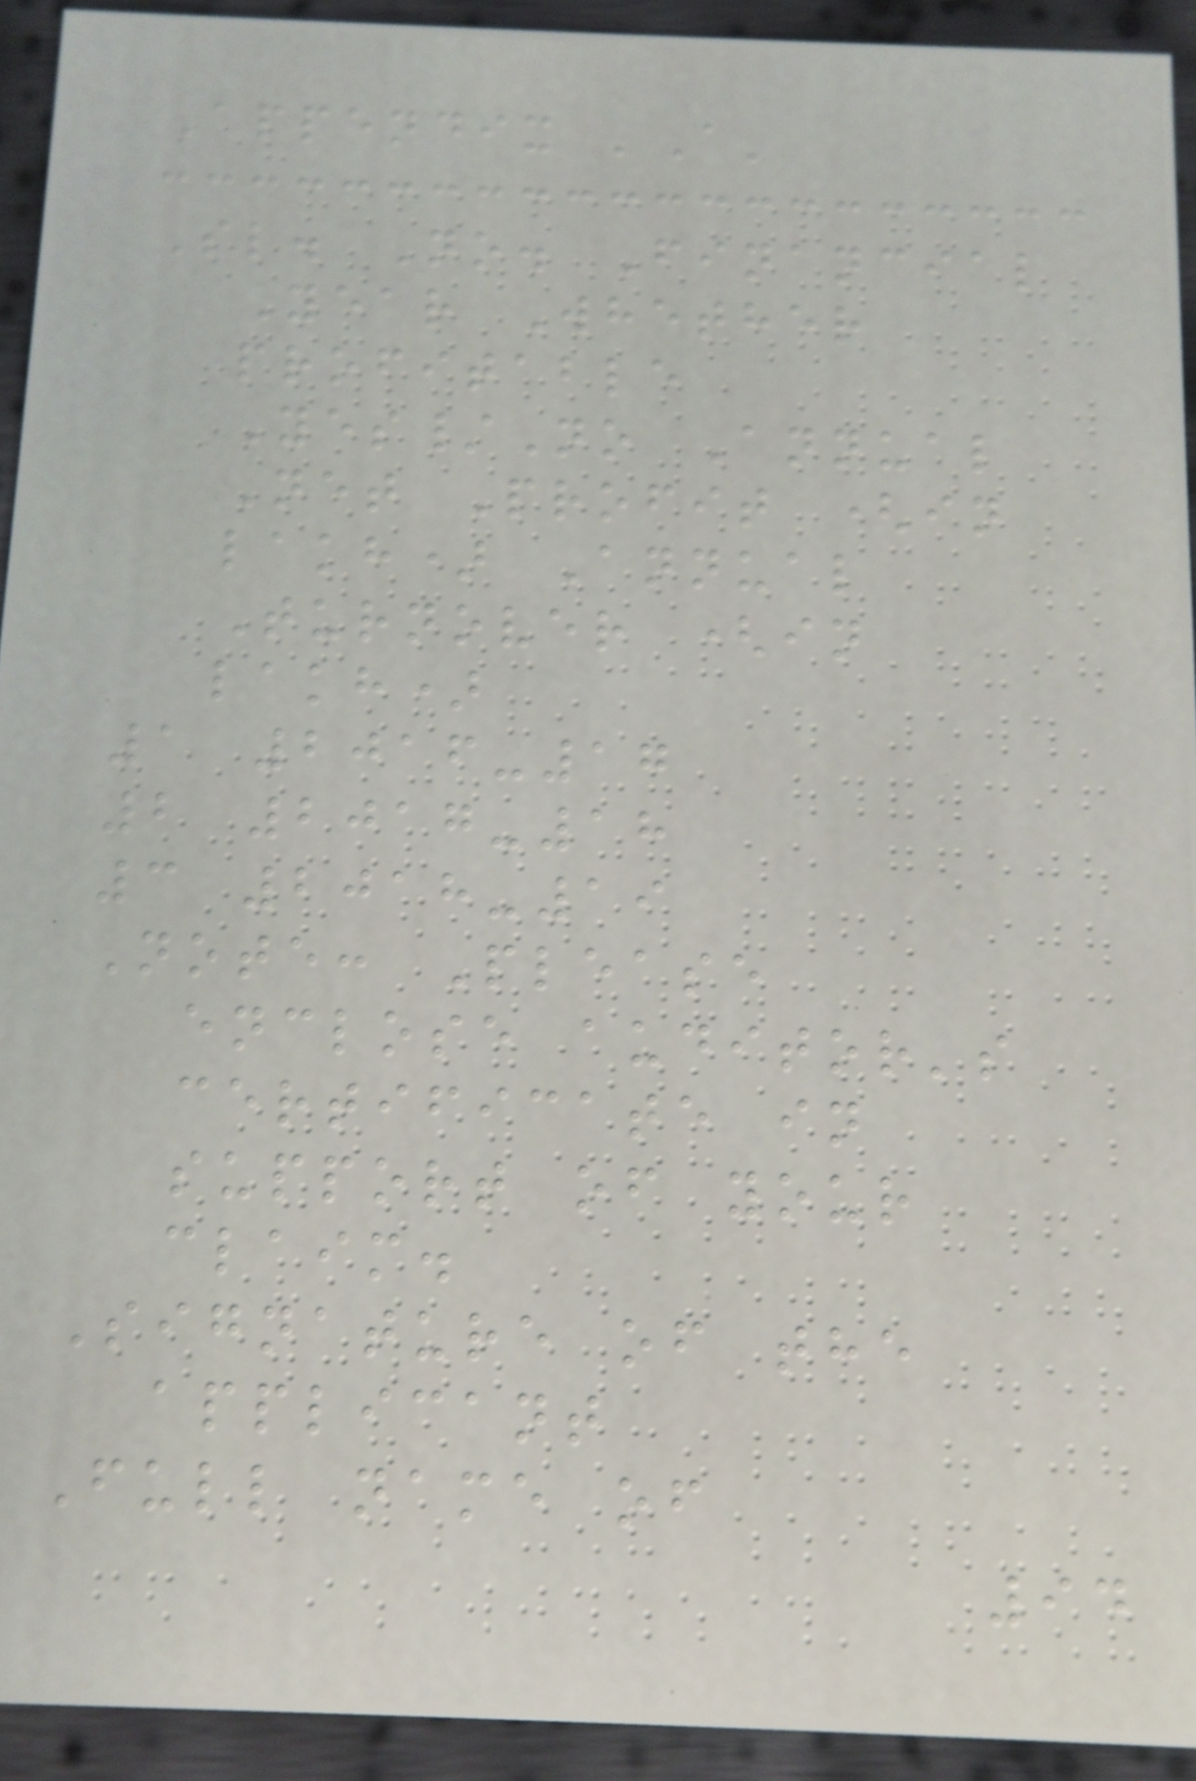Appendix 'A'
Sl. No. Financial
Year Whether
profitable
Yes/No Annual
Net Profit (in
lakh) Annual
Turnover (in
lakh)
1 2016-17
2 2017-18
3 2018-19
Note: Please
enclose auditor's
certificate in
support of your
claim.
Signature of the
applicant
Full name of
94
